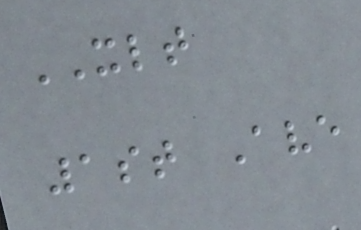XLT
1st Ave
